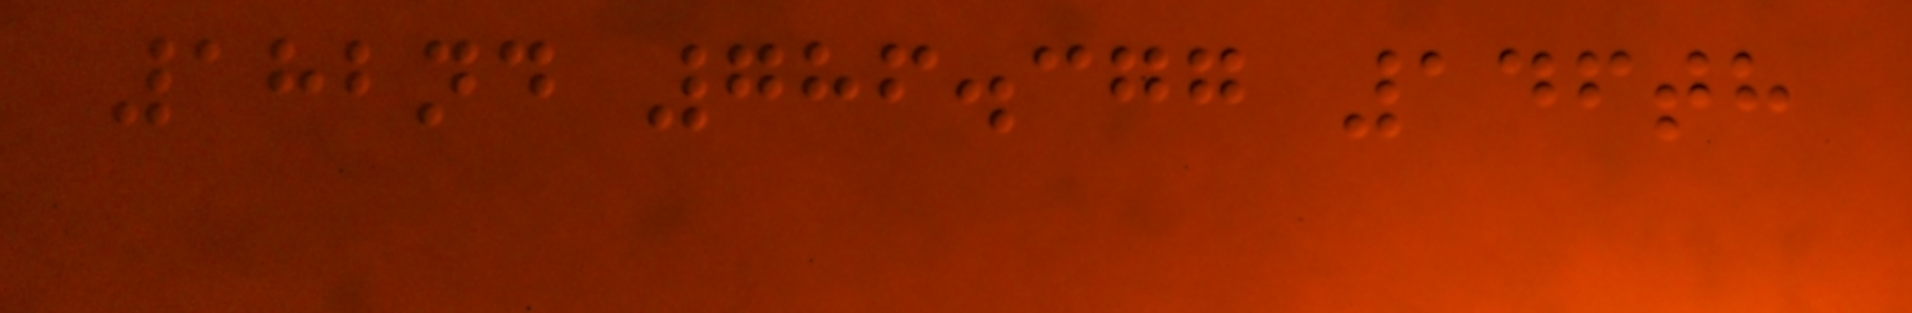182nd 786.377 146th
